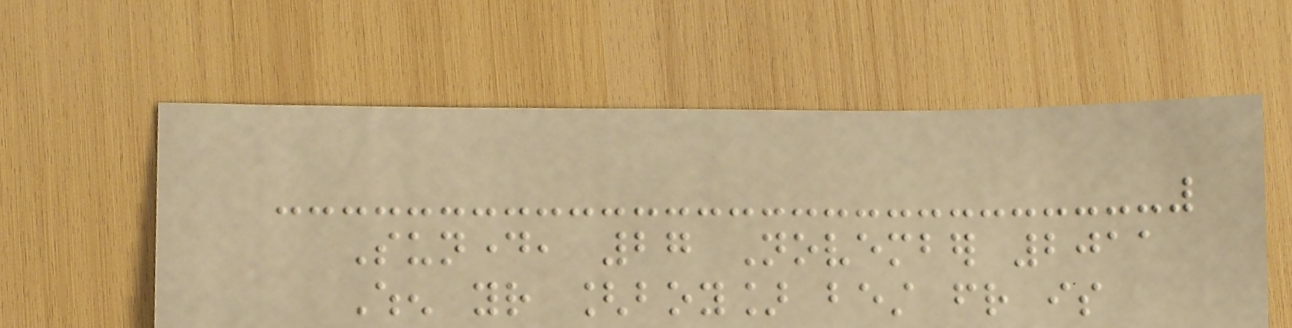Sunday, 27 November 2011
When your [boy] best friend is
